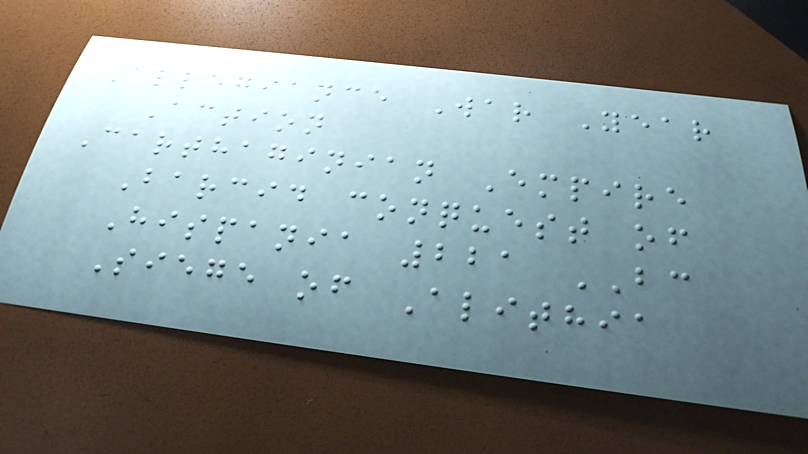Allegiance War Year
Action
Carthaginian Empire
Barcid conquest of
Hispania 221 BC
Siege of Alithia
